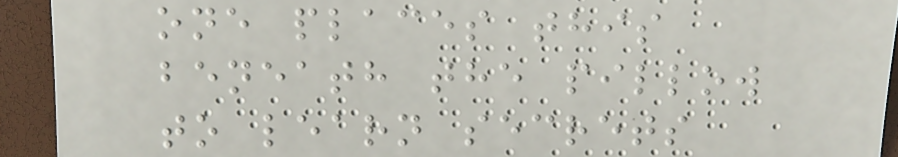one places this
beneath the pillow
to learn secrets
